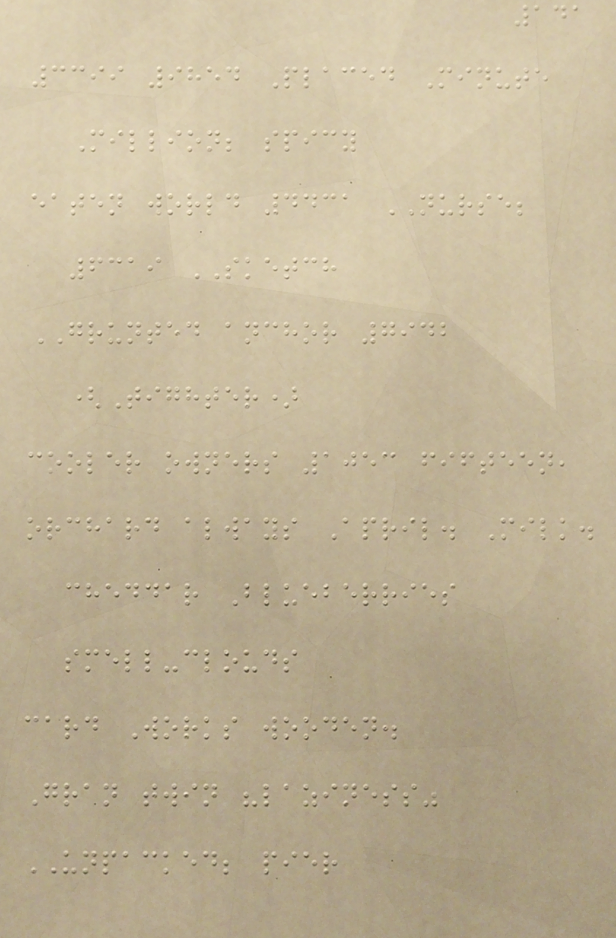141
3399 9854 Placed Minute
Million; spicy
eaten world 4431 NURSE;
6319 SKETCH
GRUNTED anchor 7942
(Tighter)
cooler owners 1053 fifteen,
orchard always April. Milk.
cheddar Blueberries
smell-clouds
card Works wooden.
Gran twin "laziness"
UNPACKED; pier
